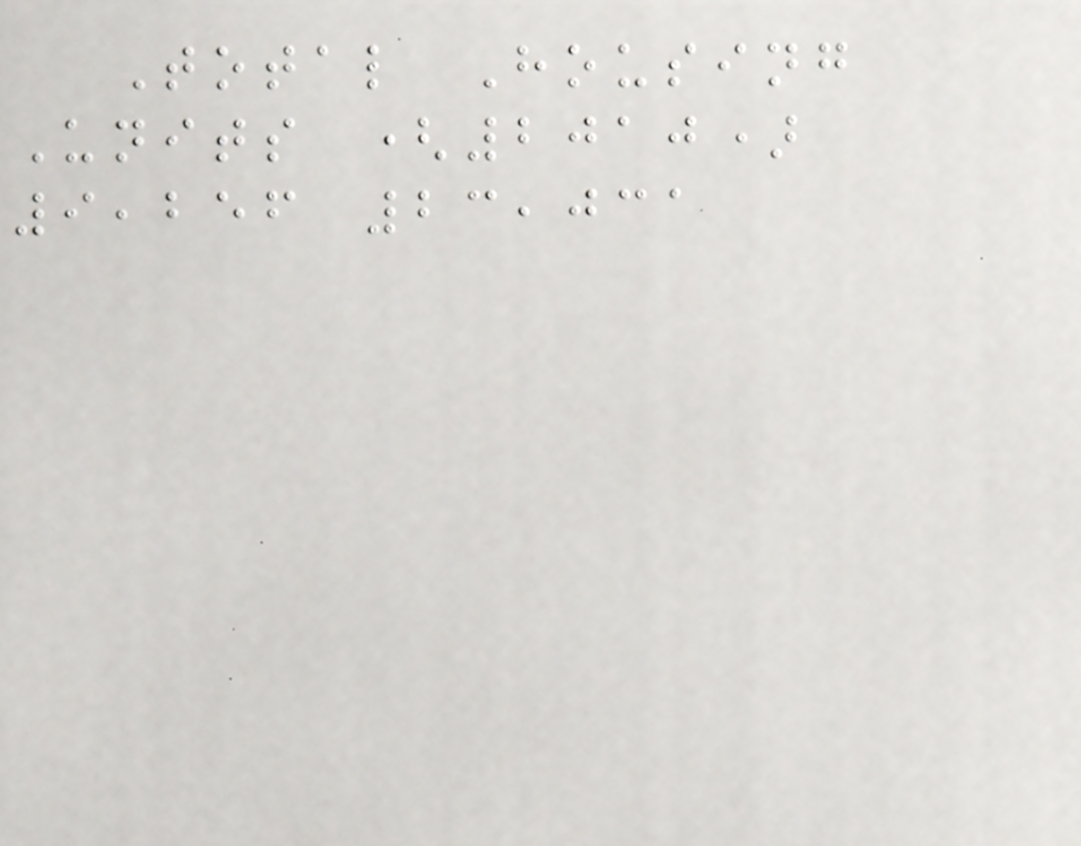Total Housing
Units (2010)
9,256 23,031
